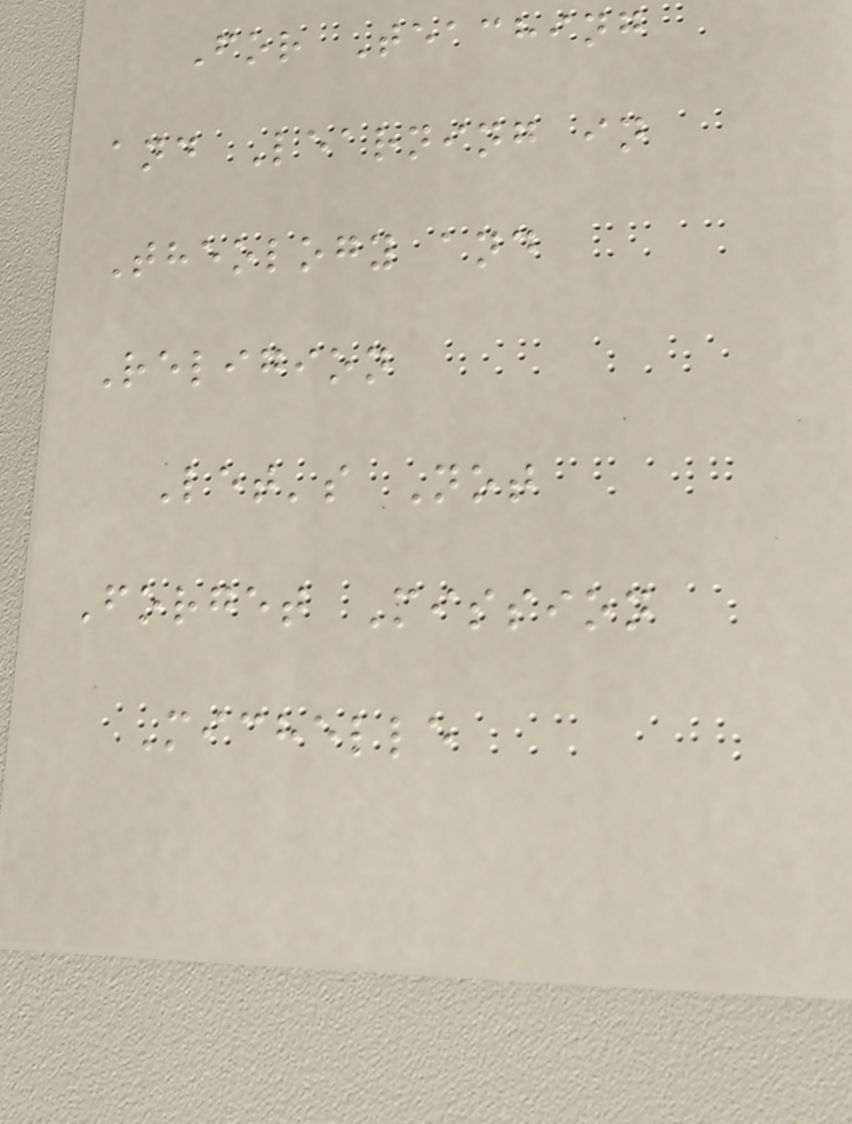For Teaching
and Learning in
Theology and
Religion
Let's Not
Forget Mission
Michelle
